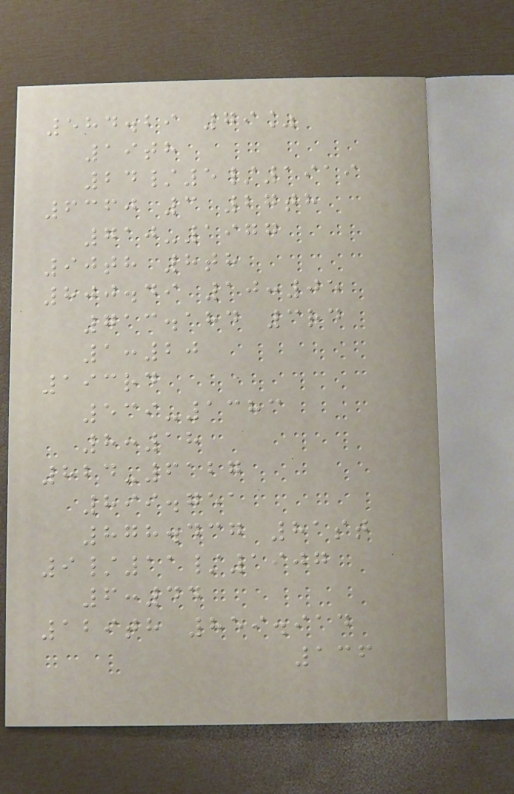584.29 79%
19th
24/5/1919
6360 3 27th
710-1977
90th 8th
800.49 10:05
713.184 3rd
1:20
193rd
539-1383
8:18
824-6127
899.751
878.437 81st
9/11/1907
6:44
129th 859.914
136
